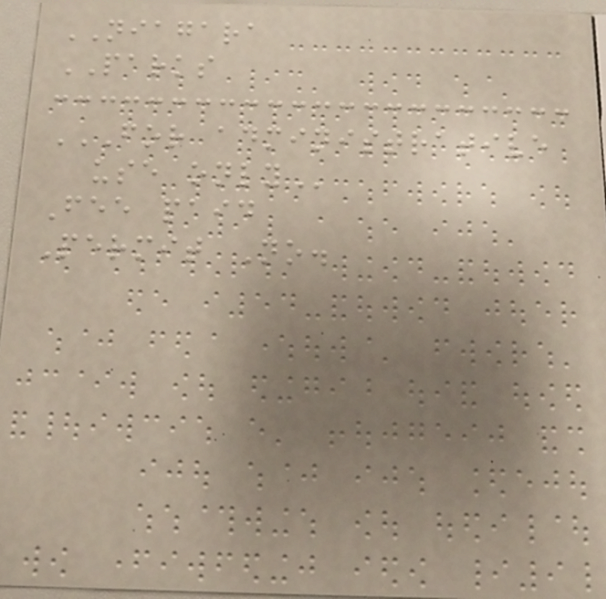NIAGARA
PARKS
FOR ADMINISTRATIVE
USE ONLY
Fee paid
Permit No.
